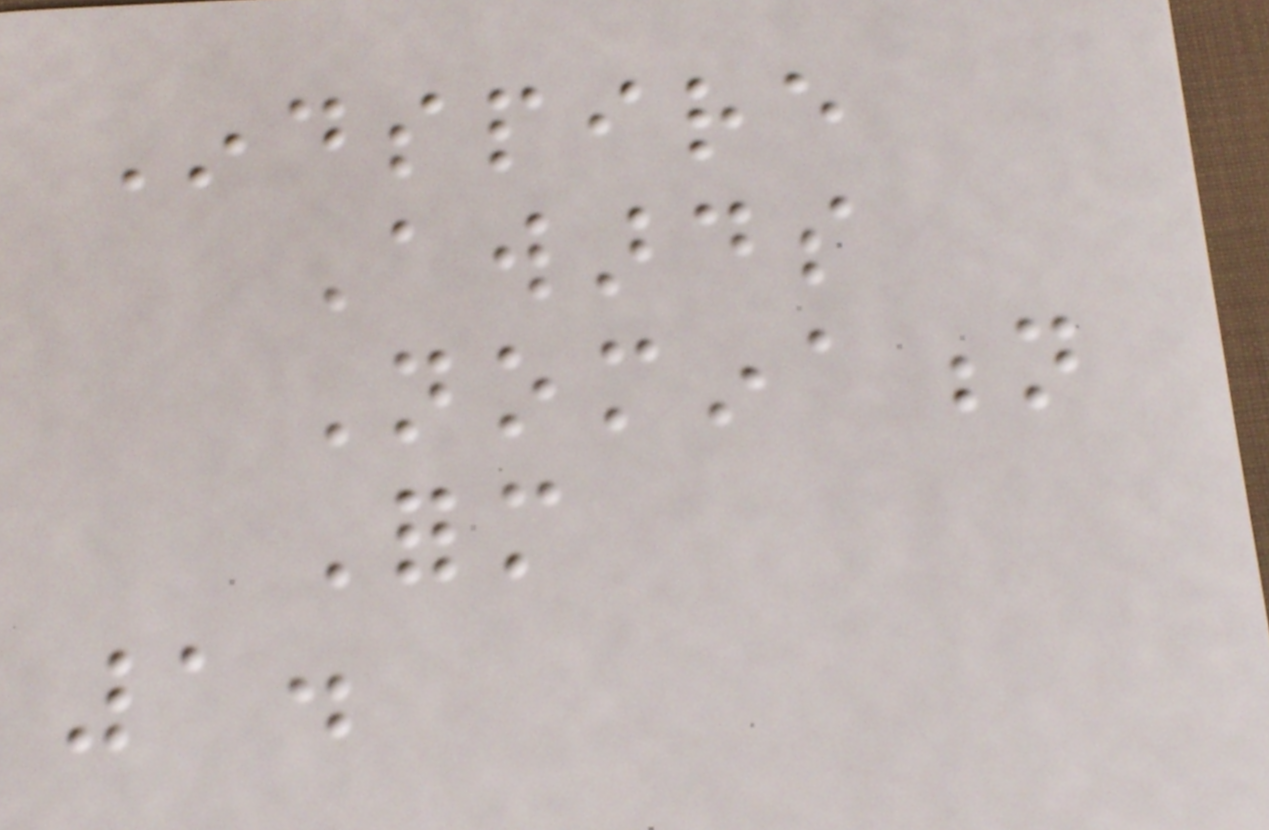Indspire
Awards
Nomination
Form
1.
